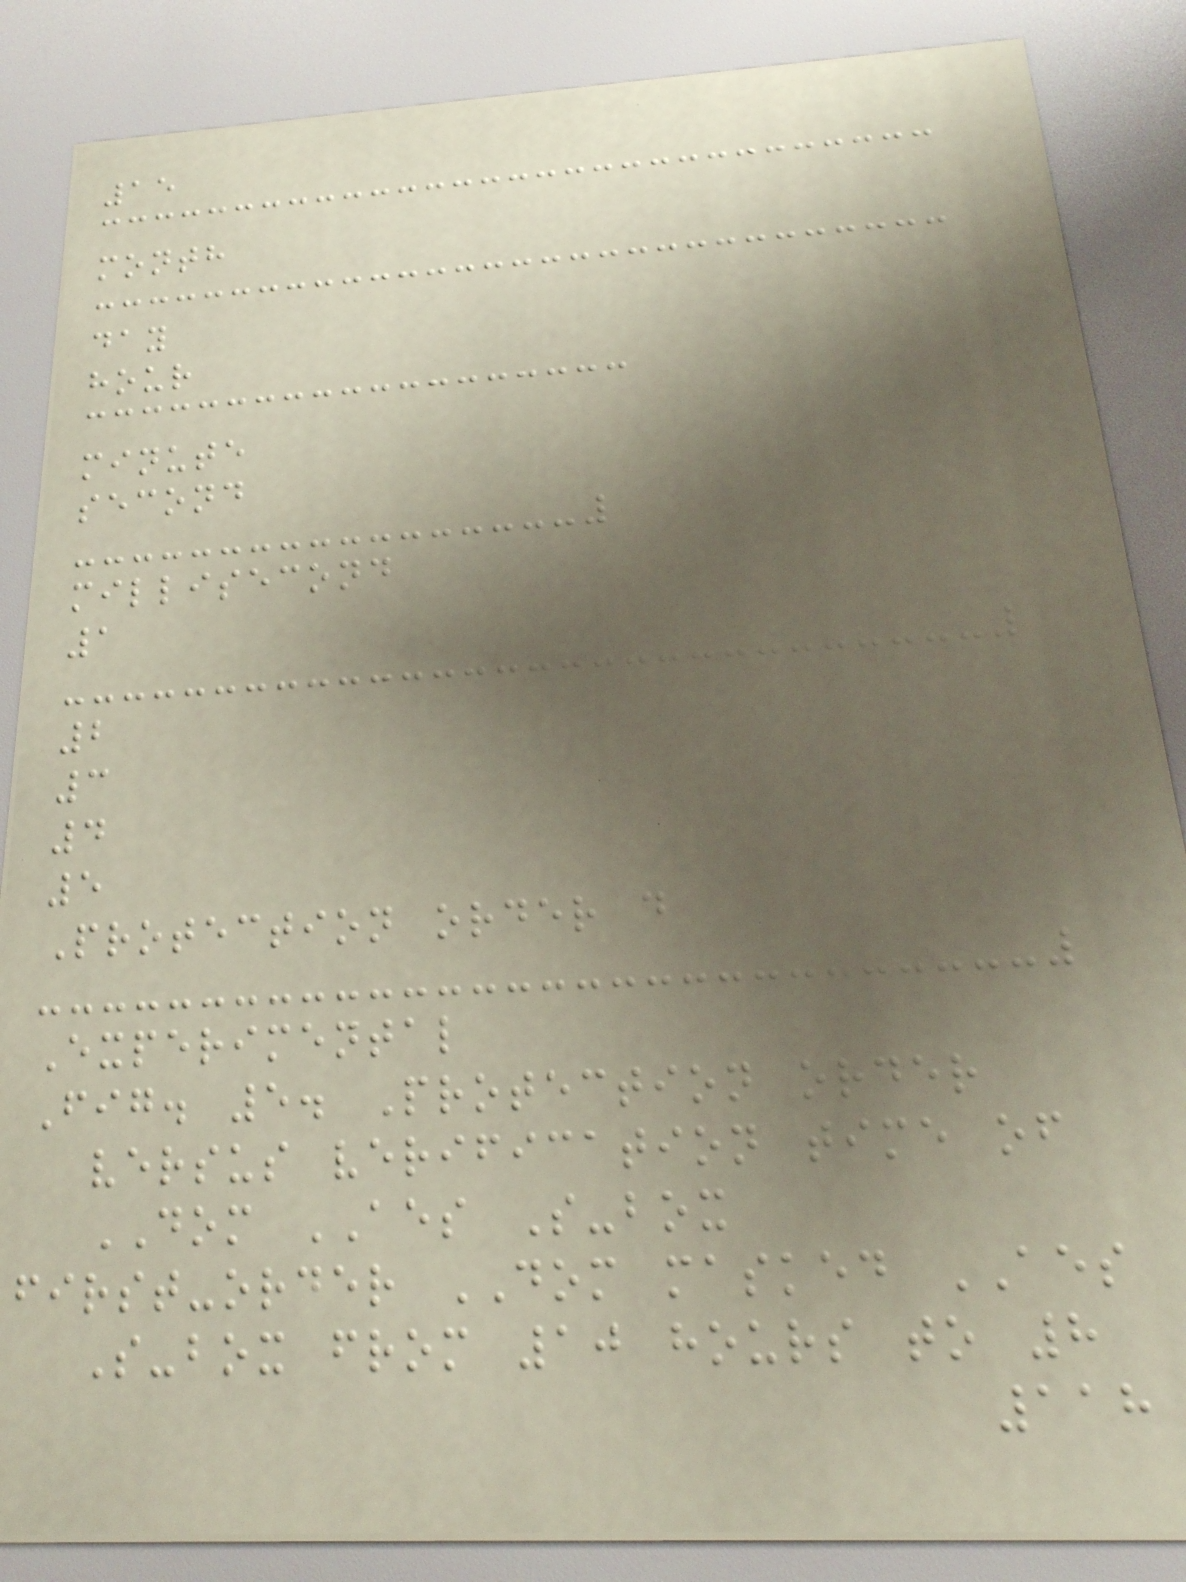15
month
day
hour
minute
second
millisecond
1
2
3
4
5
Protection order d
Experimental
Fig. 5. Protection order
versus verification time of
DOM AES S-box
first-order DOM masked AES
S-box from 10 hours to 8
118
